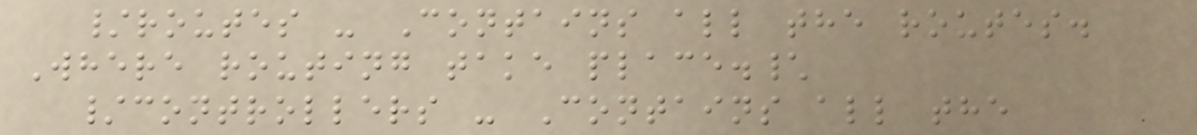/routes - Contains all the routes.
Where routing take place.\
/controllers - Contains all the
